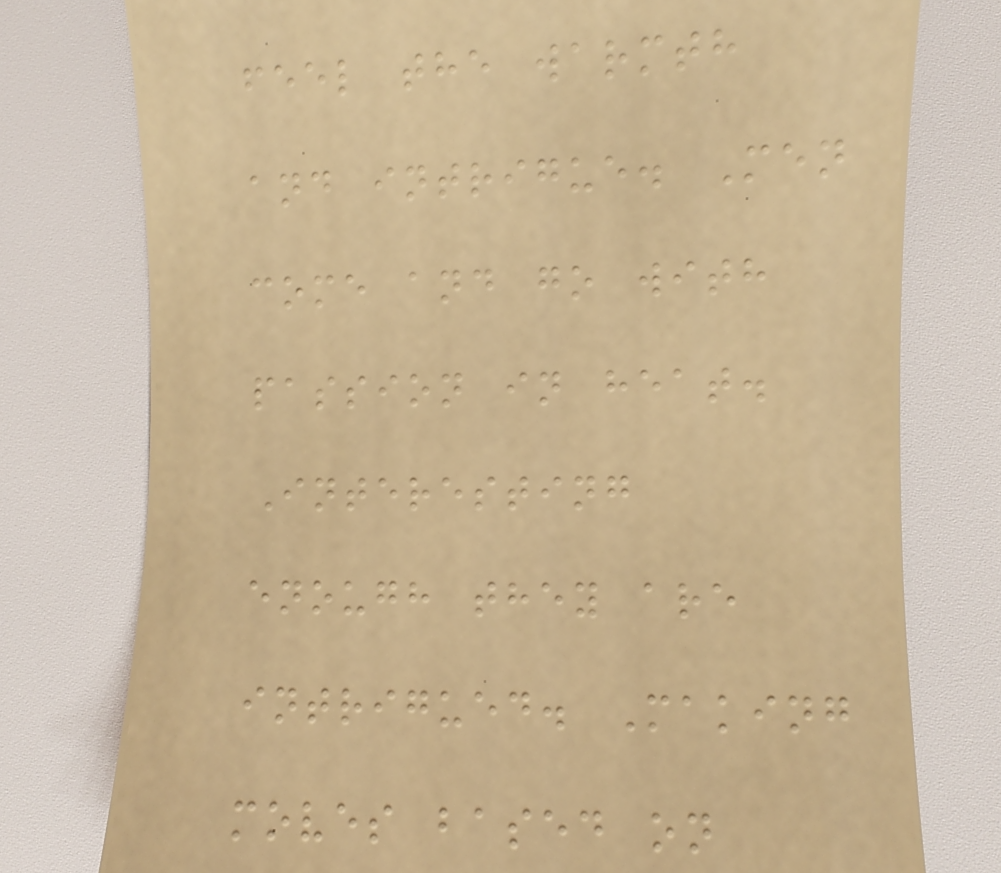feel the warmth
and intrigue. Men
come and go with
passion in heat.
Interesting
enough they are
intrigued. Making
moves based on
